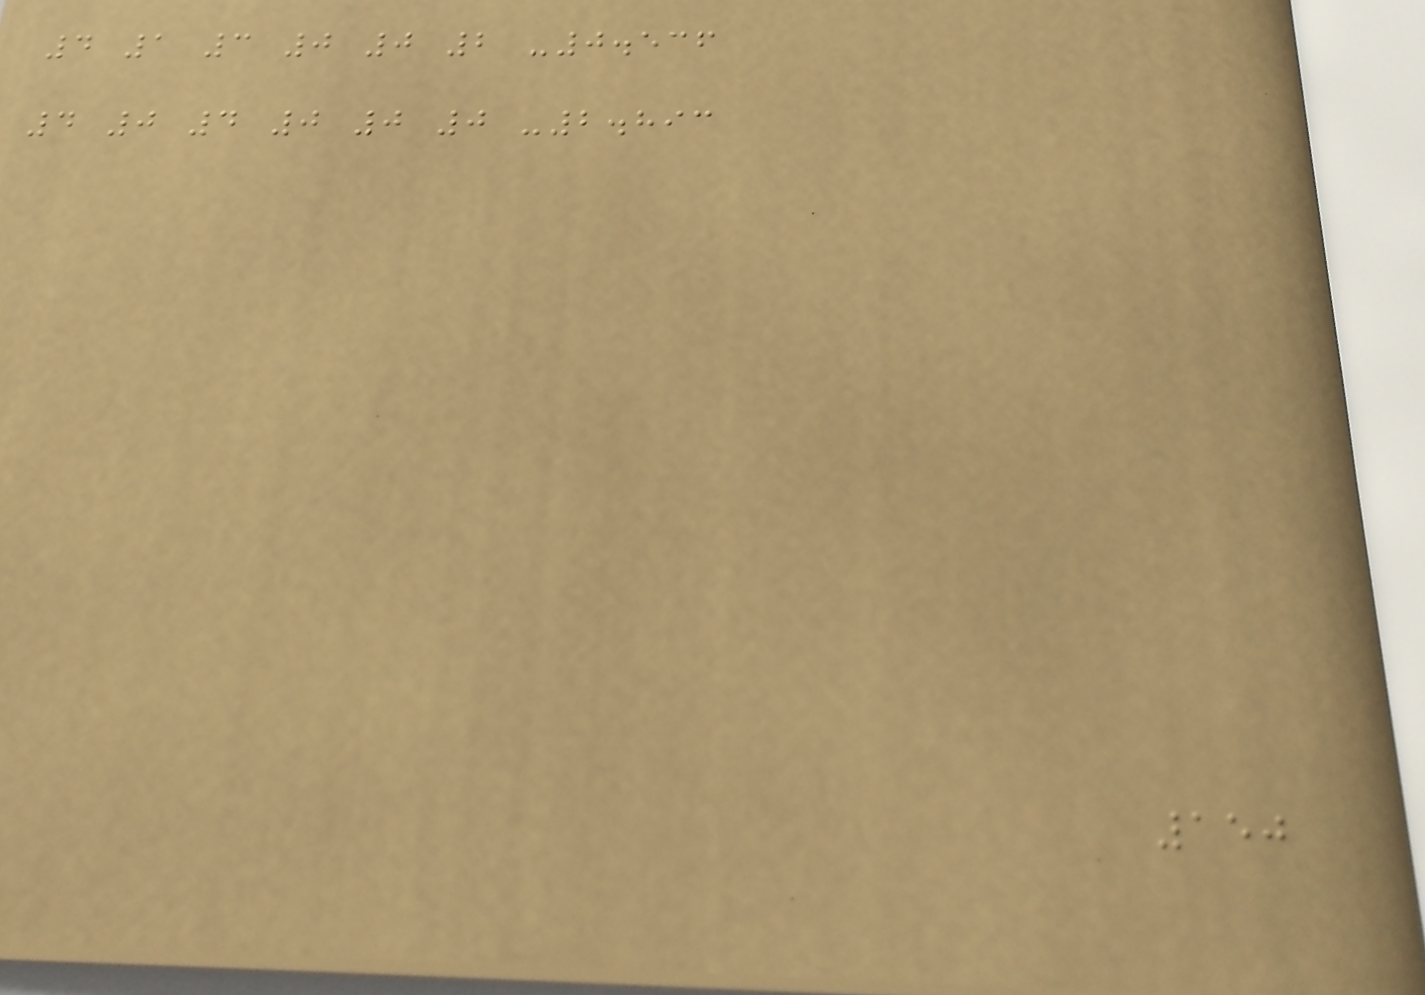4 1 3 0 0 2 -0.536
4 0 4 0 0 0 -2.893
150
